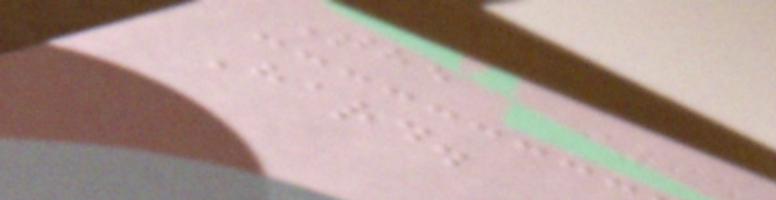The
Hard.
